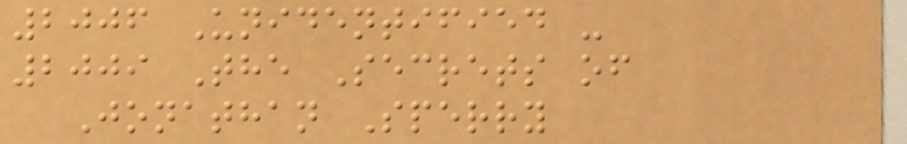2006 Unidentified -
2009 The Secrets of
Jonathan Sperry
